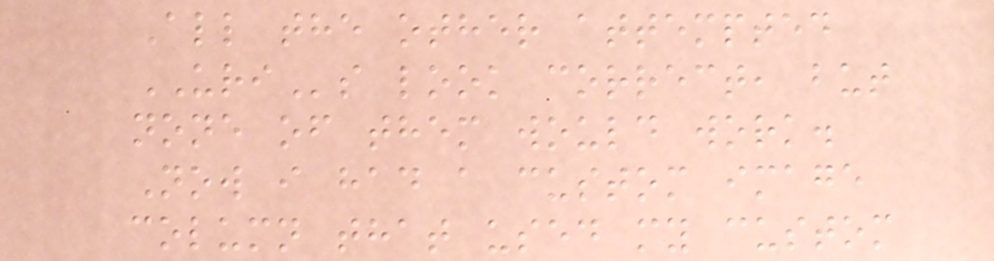All the other attempted
URIs look correct, but
none of them would work.
Now i had a custom image
column that used my custom
